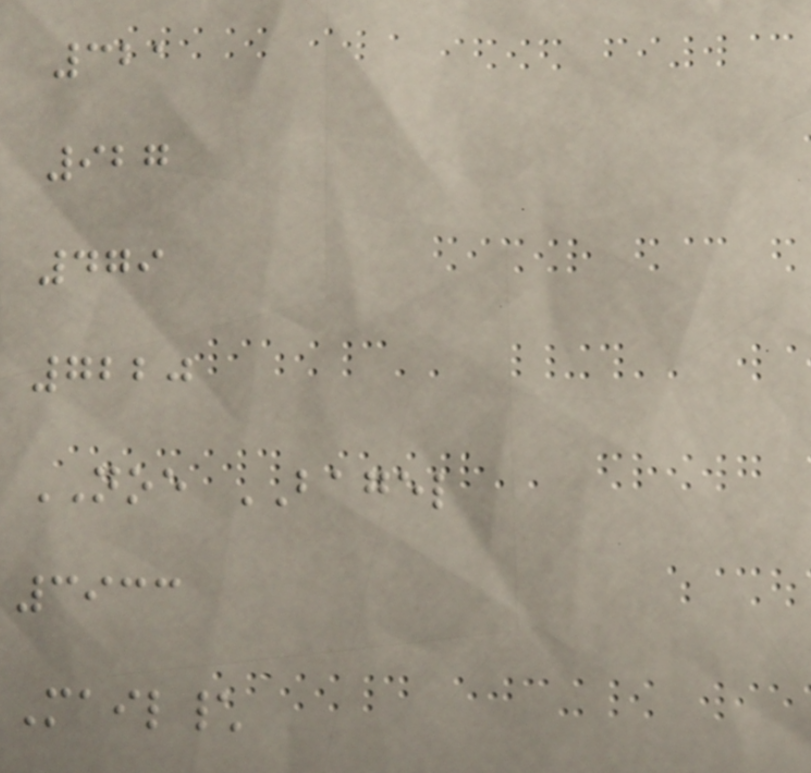321
927
479
7220
NOE BAGEL
3933
Mail\
